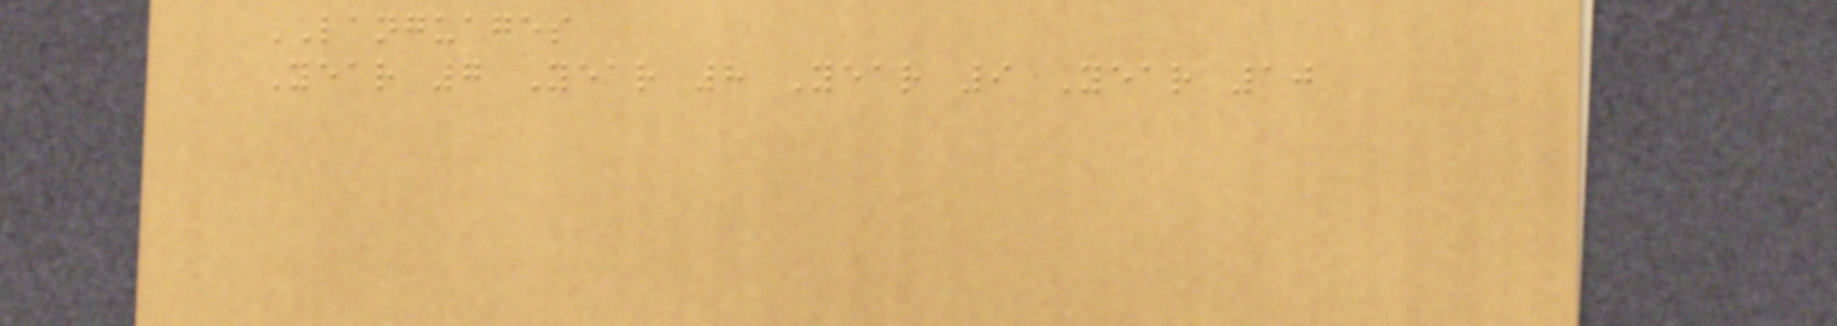LANGUAGES
Year 7 Year 8 Year 9 Year 10
